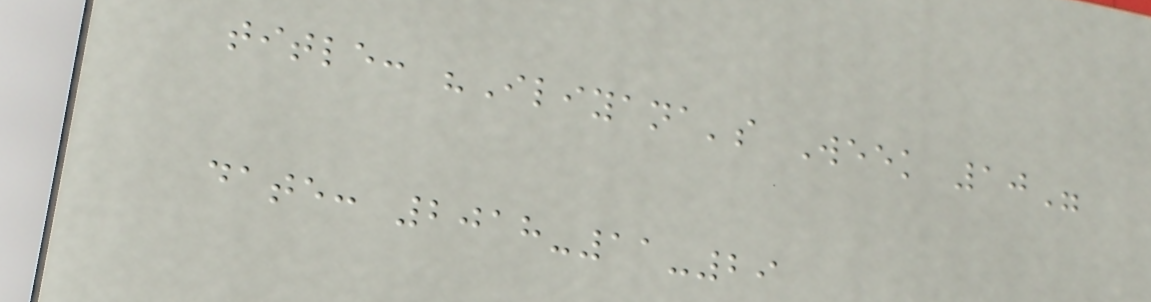title: "Iliyana's Week 10"
date: 2018-11-29
